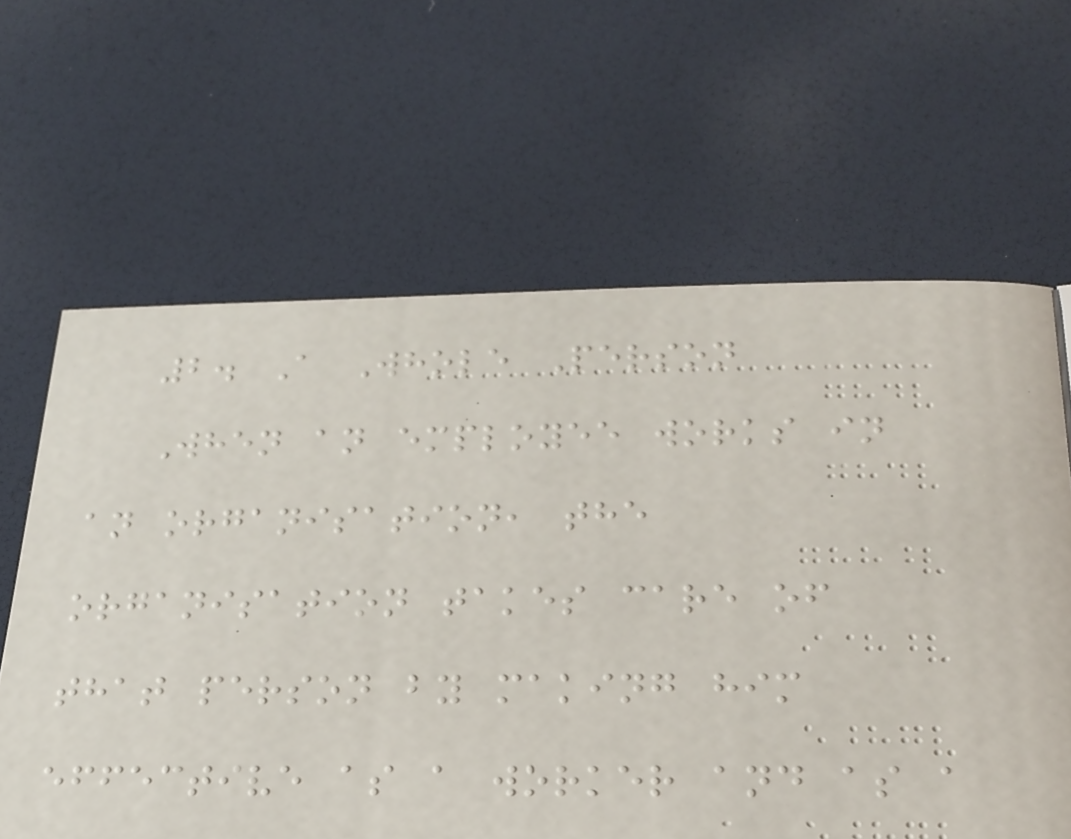2. A Whole Person
When an employee works in
an organisation, the
organisation takes care of
that person by making him
effective as a worker and as a
